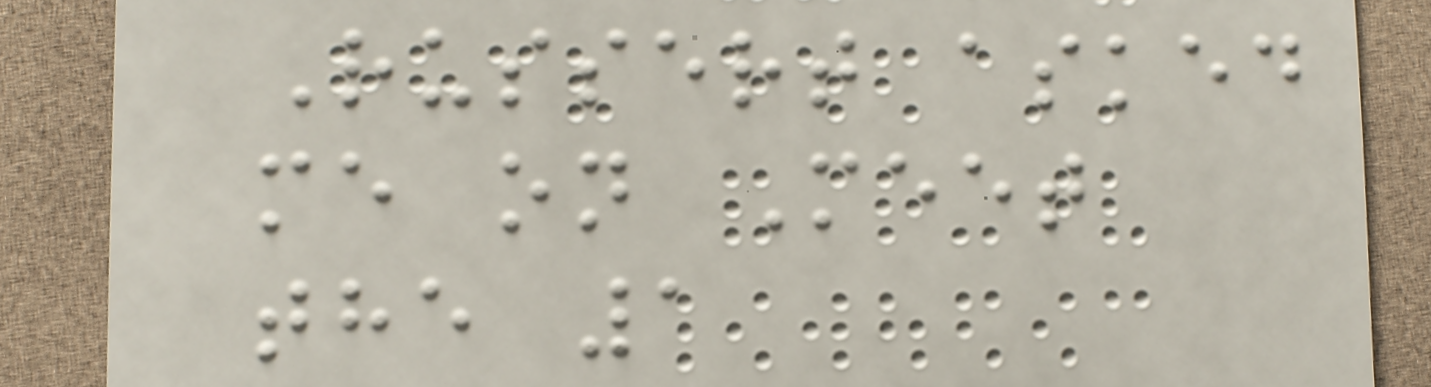Russert asked
me on Meet
the 1
